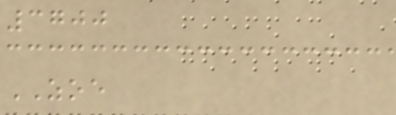3700
ZOE
